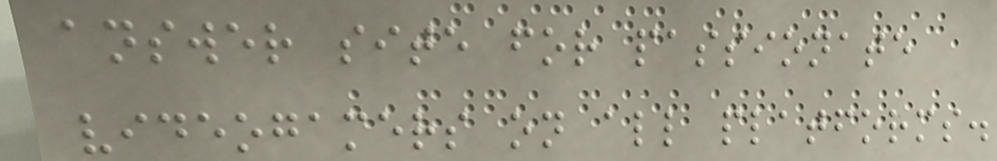answer site for passionate
videogamers on all platforms.
